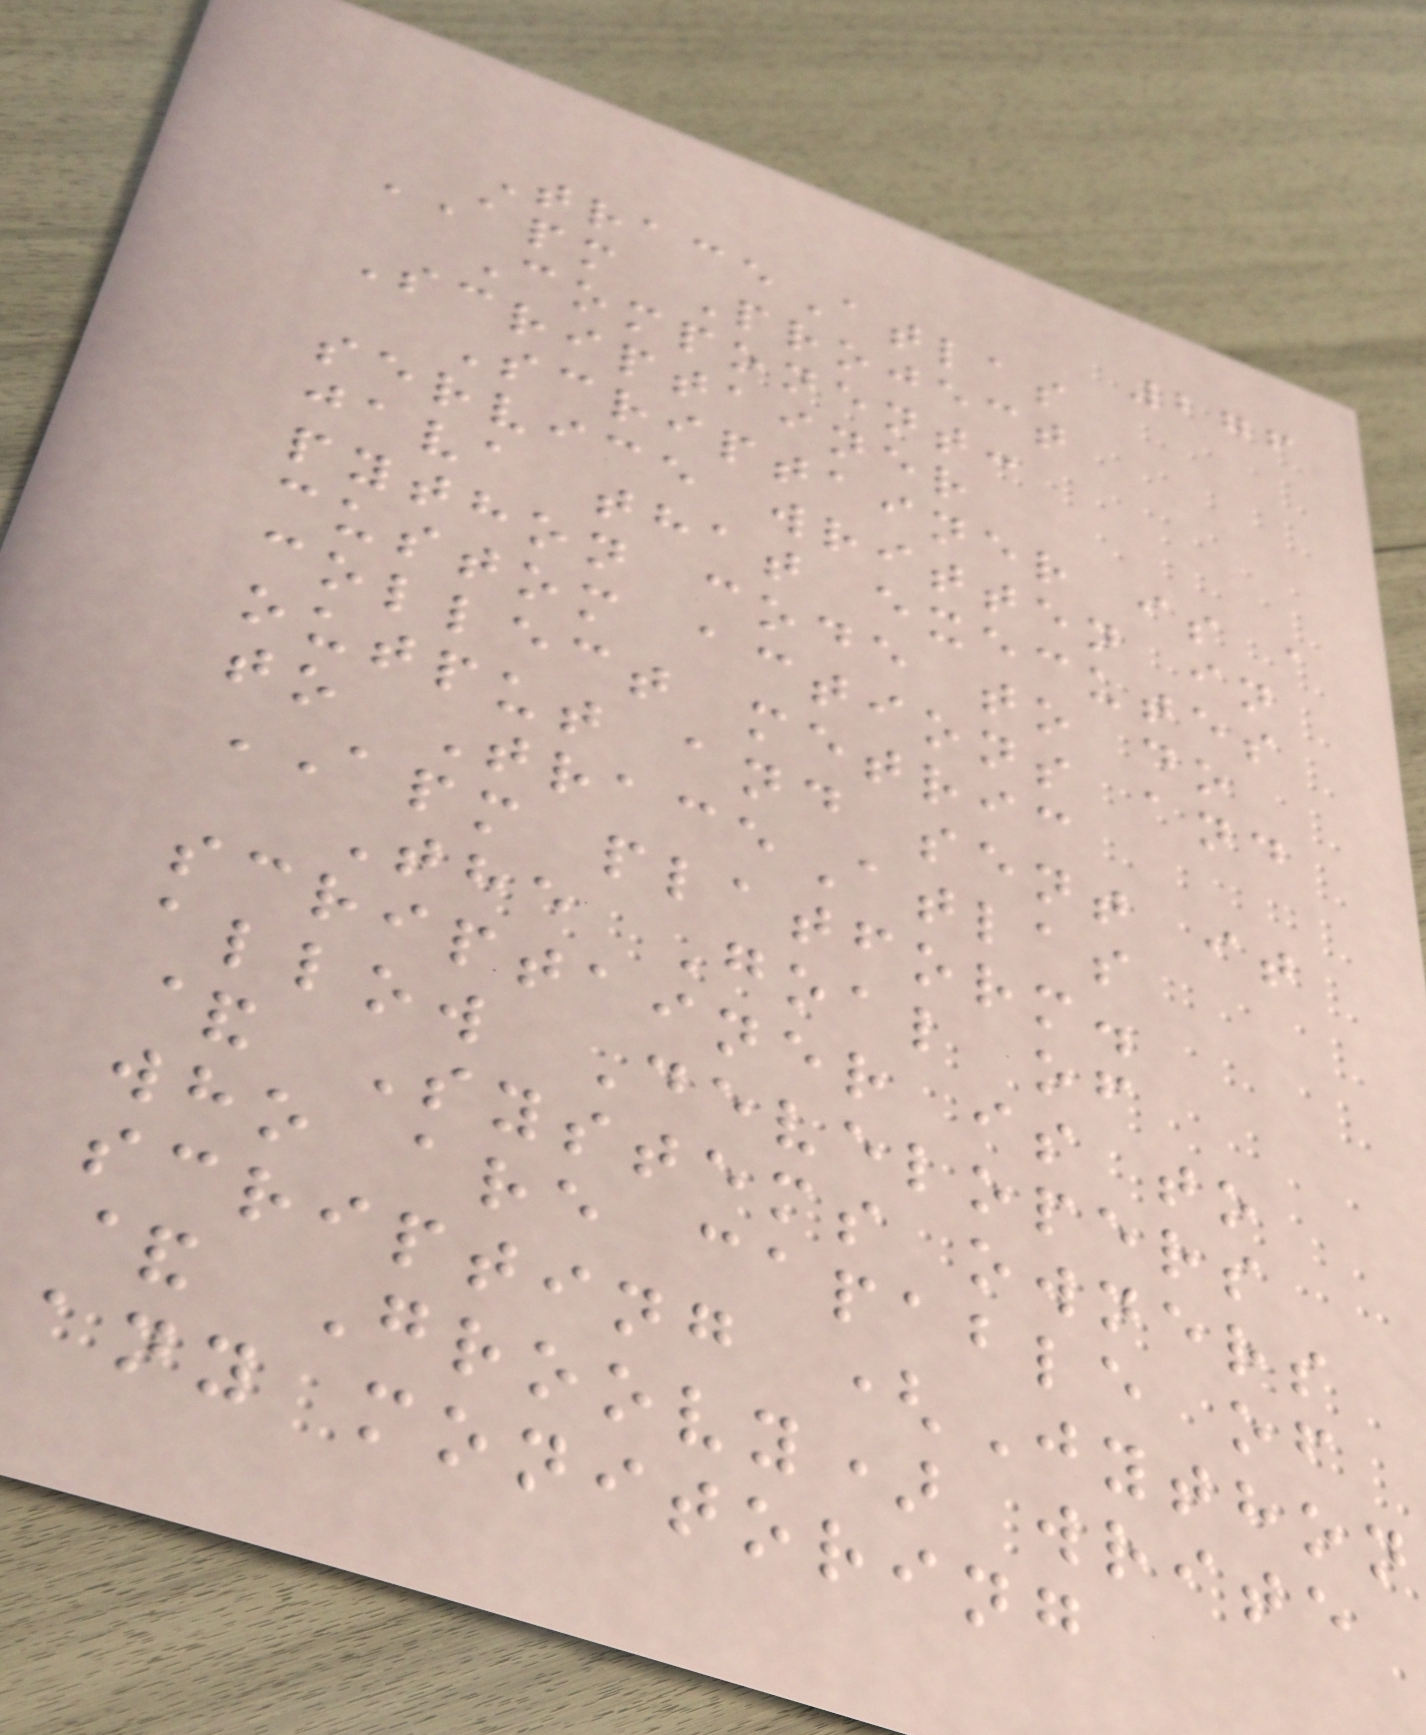276
TraceAtlas
APM Project
Component:
Scriptainer
Scriptainer is a
service written in
java that executes
python code to do
custom actions and
collect metric
output and sent it
to TraceAtlas
APM platform.
The Goal of
scriptainer is to
allow Developers
& Systems owners
who are capable of
scripting (Jython
& Groovy) write
any monitoring
